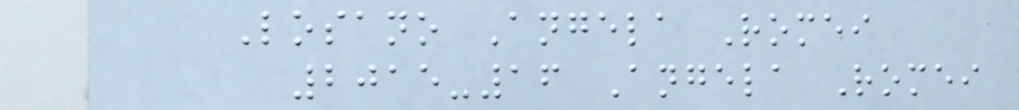Losano Angela Romei
2015-16 Angela Romei
